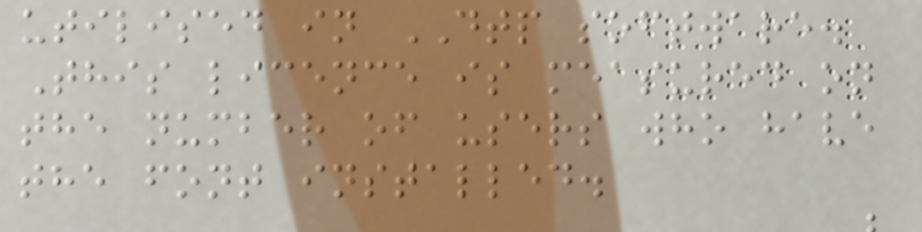utilised in DTP software.
This licence is measured on
the number of users who have
the font installed.
